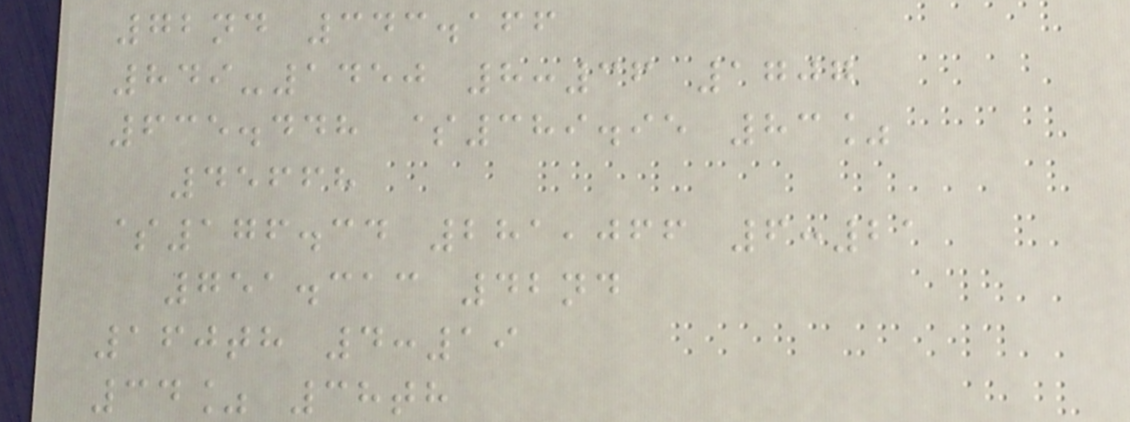72nd 343.166
849-1450 8:36 1707
635.448 $389.95 83%
45668
$176.34 281,066 6:21
751.313 42nd
160th 4:19
34% 38th
